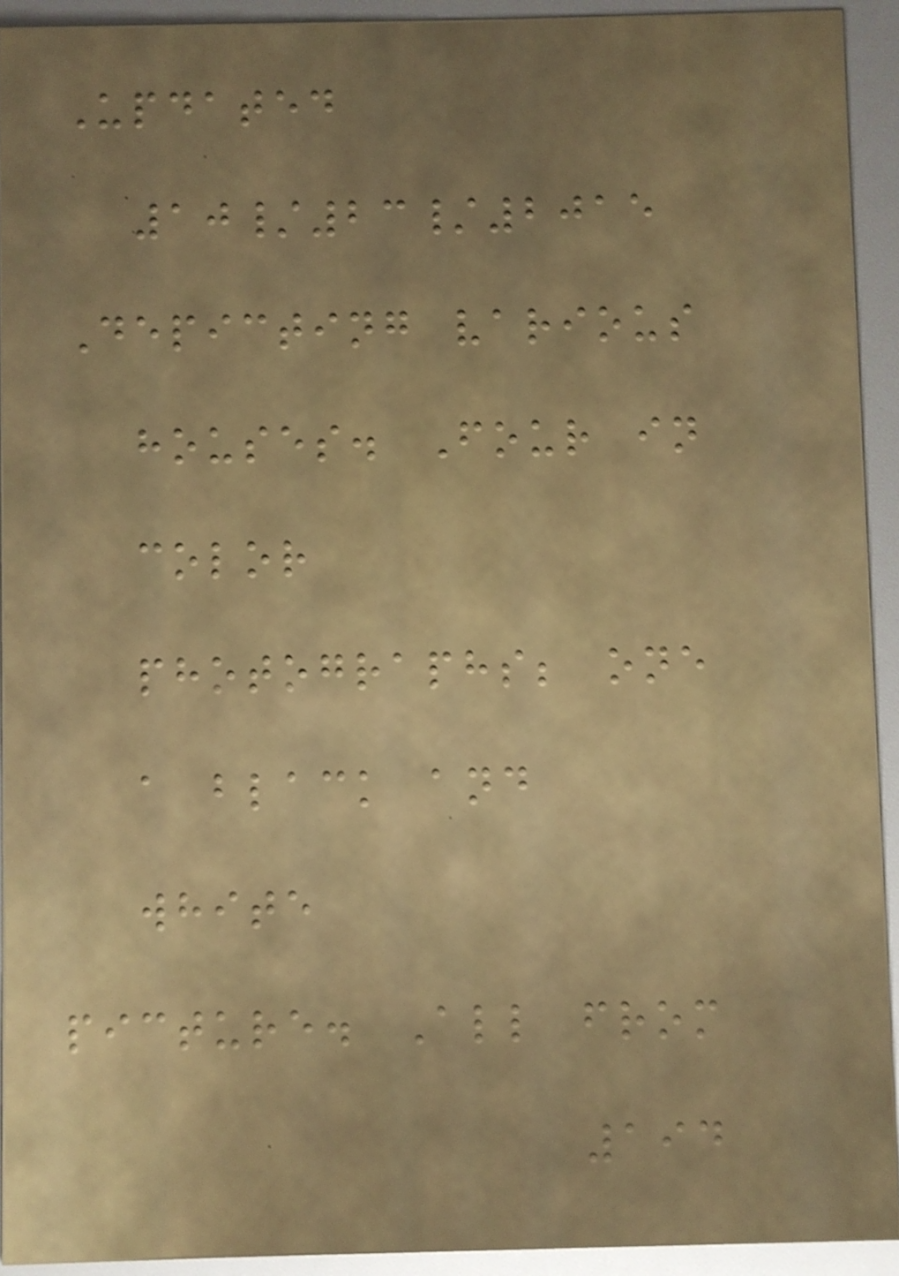Updated
10/23/2015
Depicting various
houses. Four in
color
photographs; one
a black and
white
picture. All from
194
